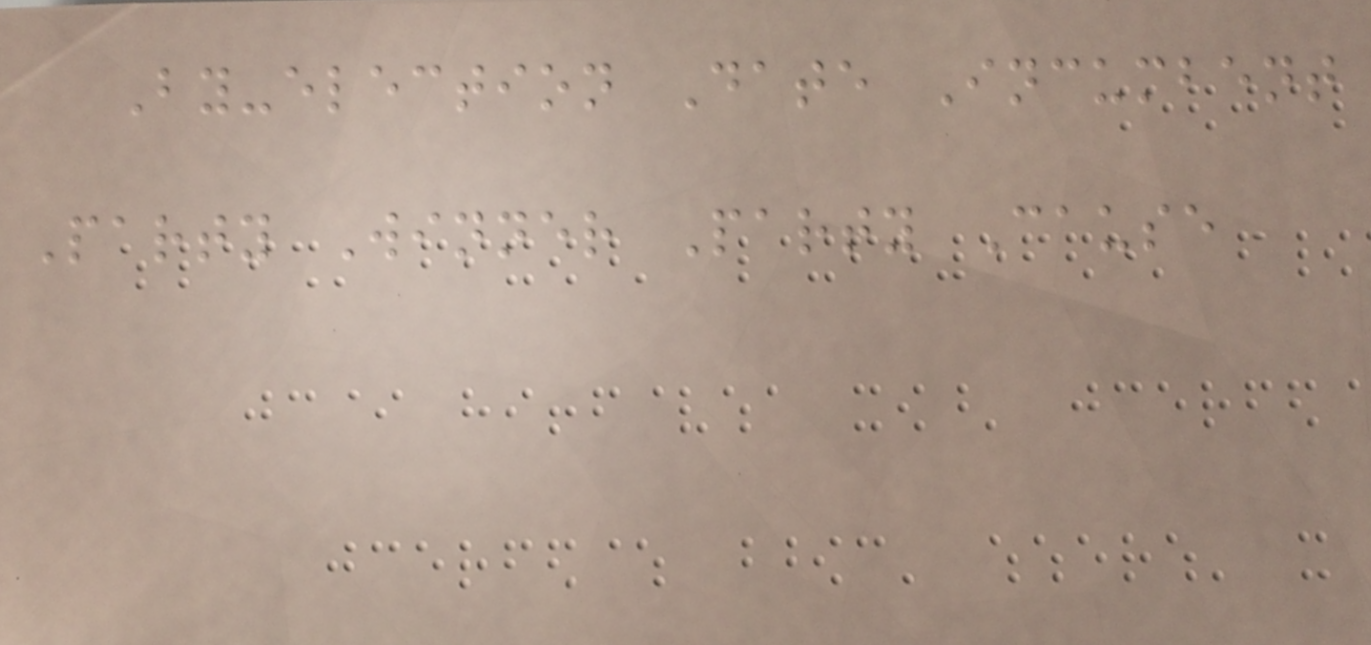By-election Date Incumbent
Party Winner Party Cause
